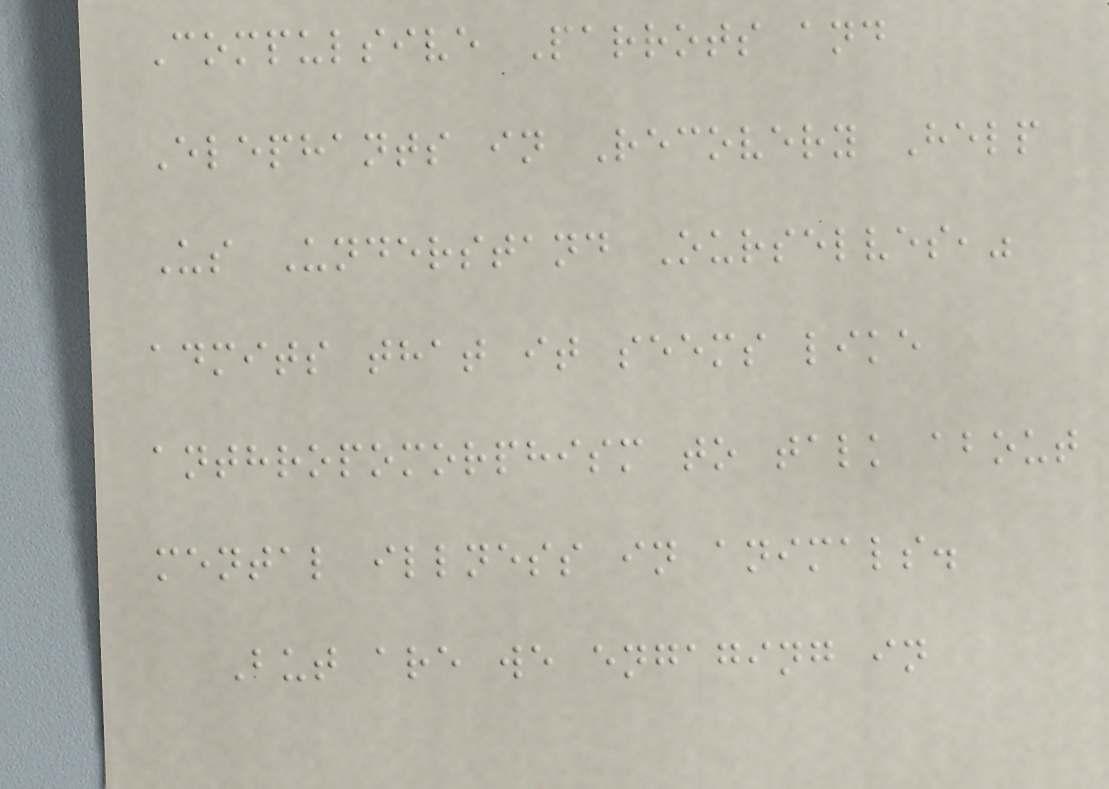Compulsive Parrots and
Elephants in Recovery Help
Us Understand Ourselves,"
admits that it seems like
anthropomorphism to talk about
mental illness in animals.
But are we engaging in
